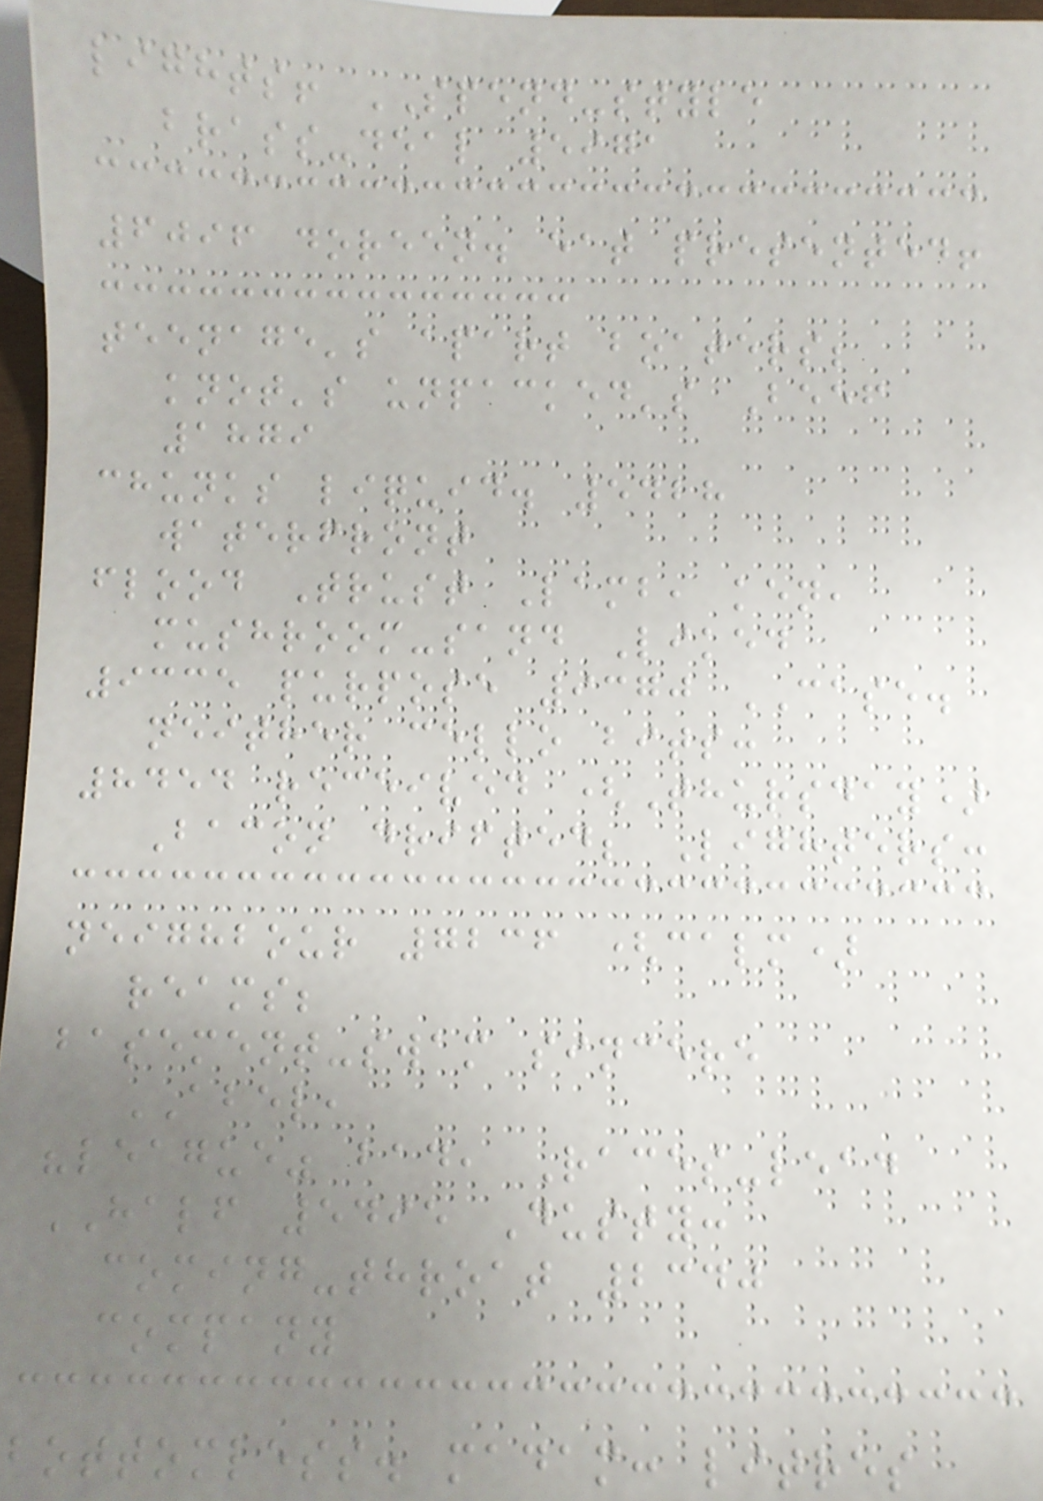lights! SPEND-style
brass-deal 5971
6096 doreen. eat presented!
teenage's apart boaters;
knot's unpacked's Beef
1879
chunks liquid. 5428
waterfront
flood Trust Lamb, ken,
mushroom-sand Liked
9335 purpose 9370 CASE.
neither cello bits:
8454 received (Thursday)
Bacon drifted; Lighters:
neighbour 7236 (calm)
reams;
basement-swam sincere
ABEL,
"league" bad, Races-lead
HALF 5495 Dusty:
coming-throat 2340
company
bottomless. madam: litres
